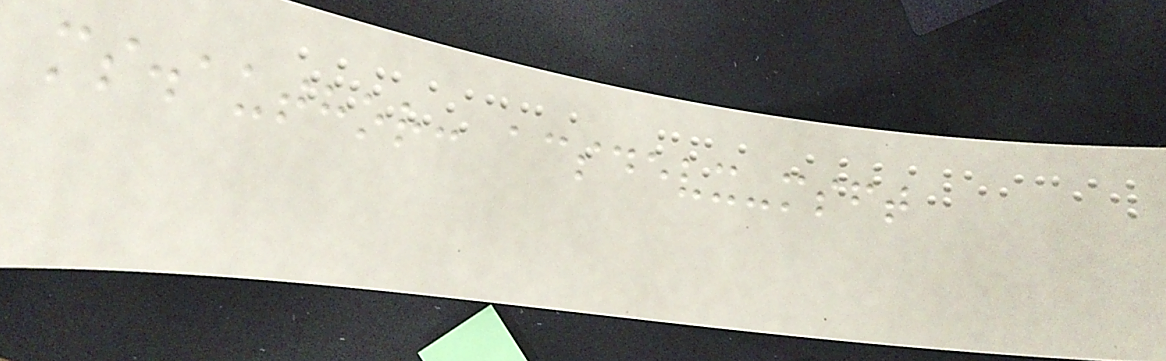ms.author: acsdevx-msft
